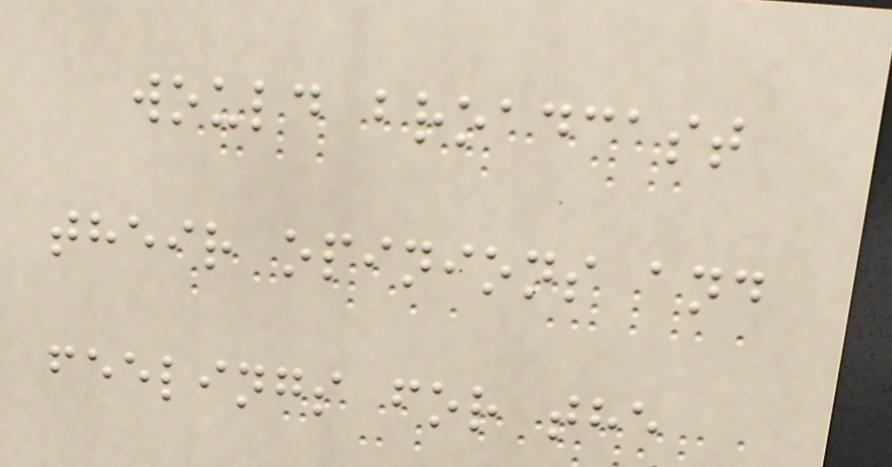would broadcast
their opinions and
feelings for the
